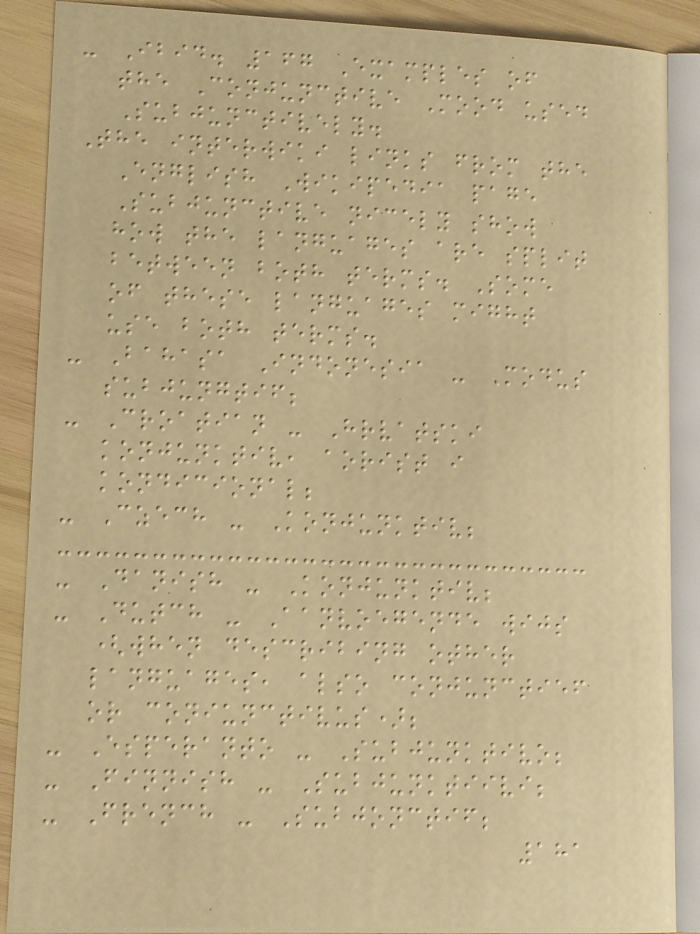- Ibid. 167 Examples of
the Conjunctive Mood used
Subjunctively.
The interwiki links from the
English Wikipedia page
Subjunctive nicely show
how the languages are split
between both terms. Some
of these languages might
use both terms.
- Bahasa Indonesia - Modus
subjungtif;
- Croatian - Hrvatski
konjunktiv, aorist i
kondicional;
- Czech - Konjunktiv;
- Danish - Konjunktiv;
- Dutch - Aanvoegende wijs
(when describing other
languages, also conjunctief
or coniunctivus);
- Esperanto - Subjunktivo;
- Finnish - Subjunktiivi;
- French - Subjonctif;
181
